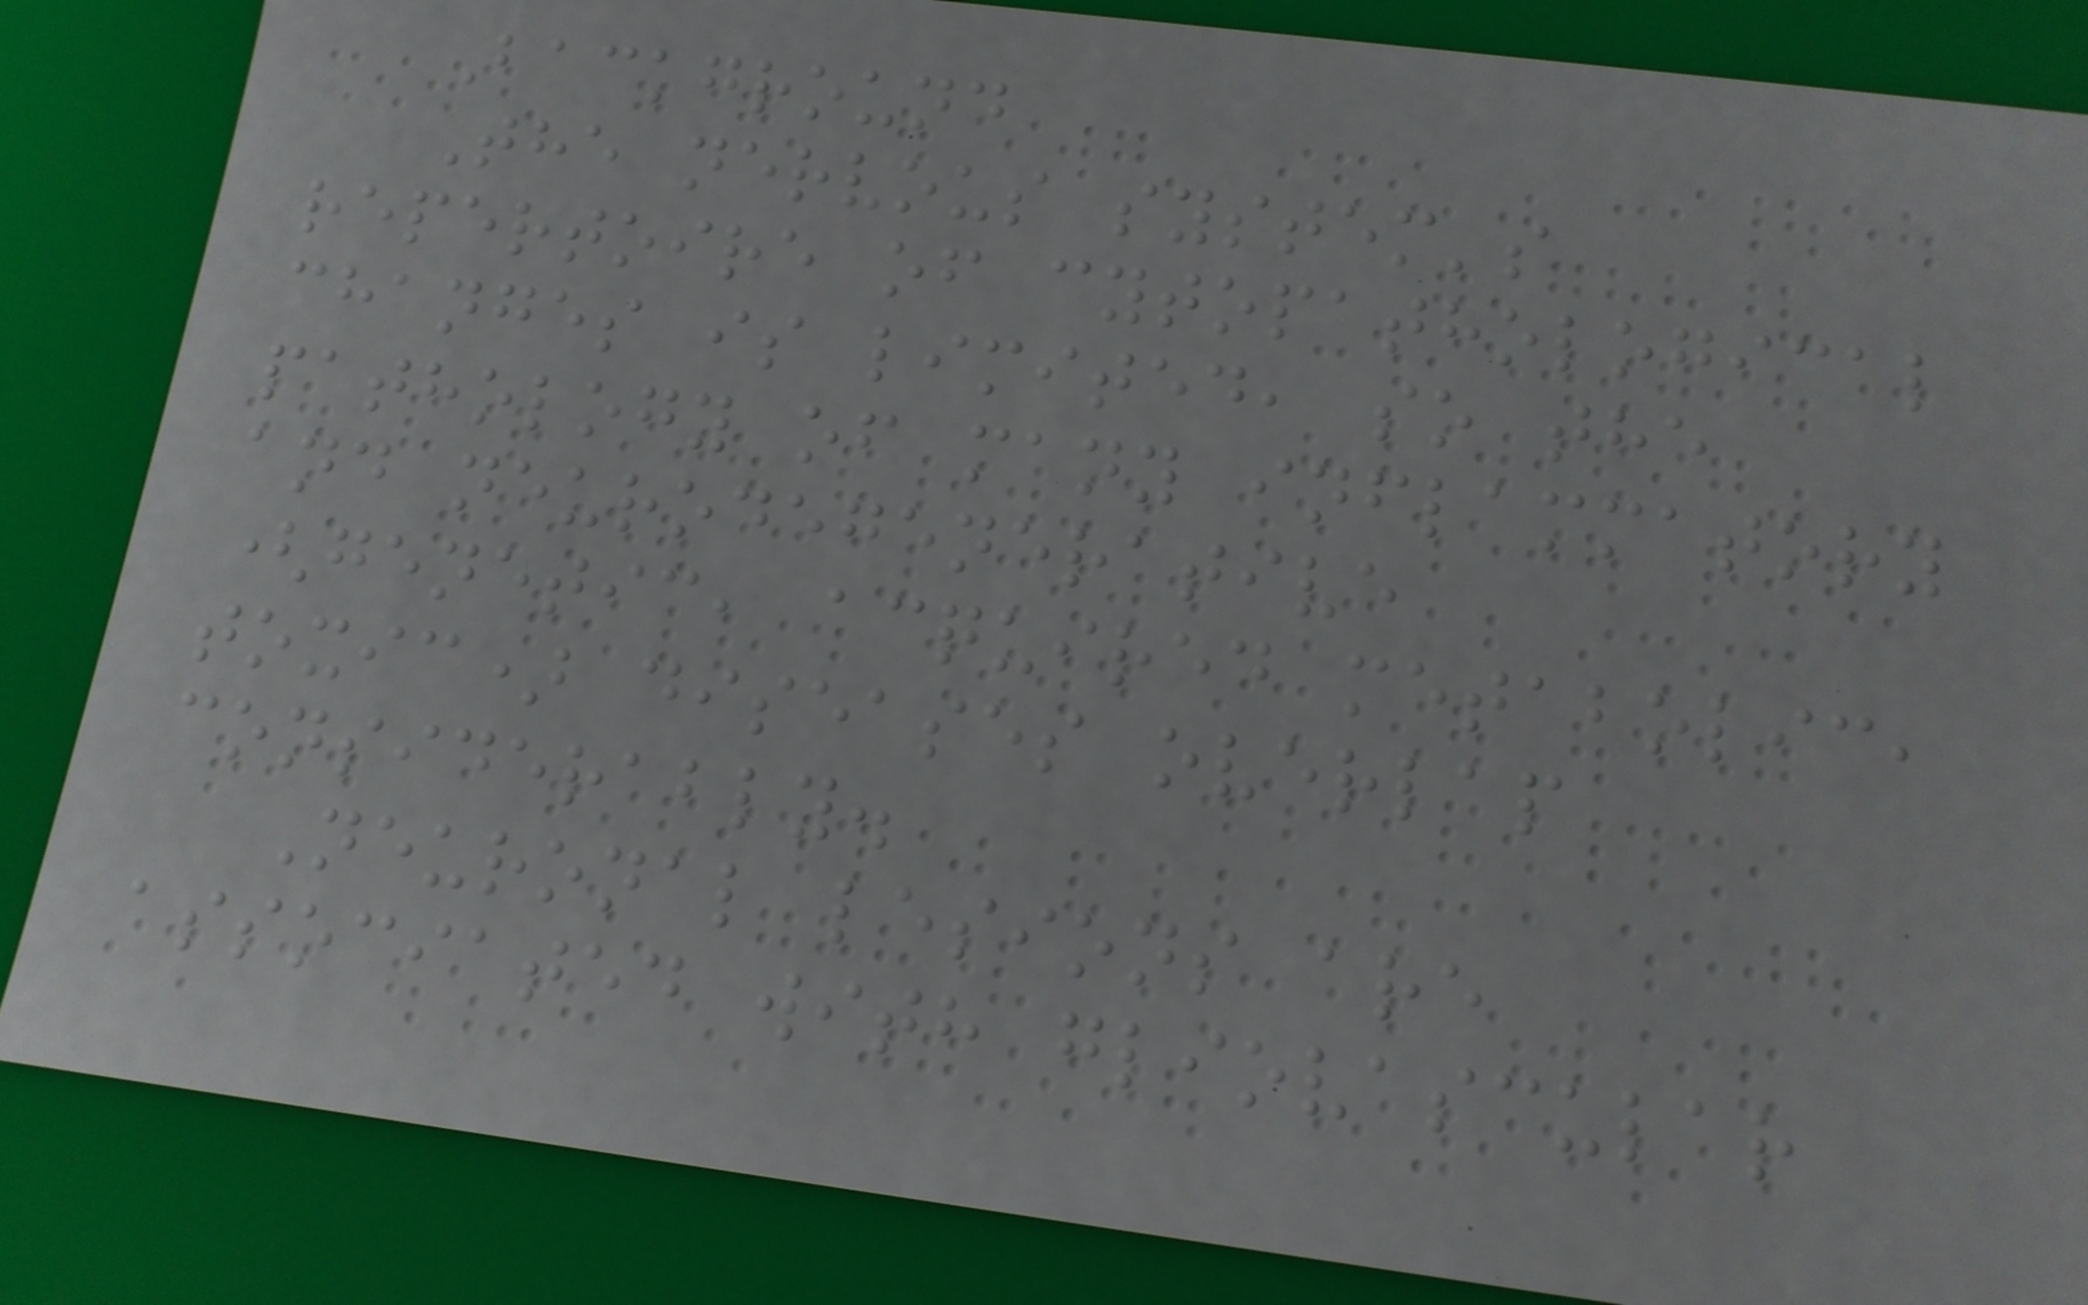Background
The nervous system's
repertoire of cytopathological
changes is limited, so the
pathology of many inflammatory
and neurodegenerative
(genetic, acquired metabolic,
toxic) diseases overlap
considerably.
Neuronal lesions are
associated with gliovascular
